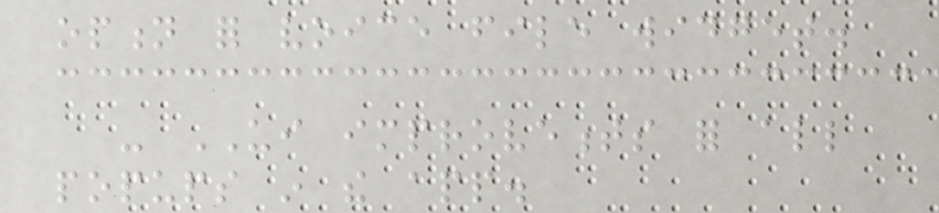option for voice file widget.
- UI improvements for all
popups in the app.
